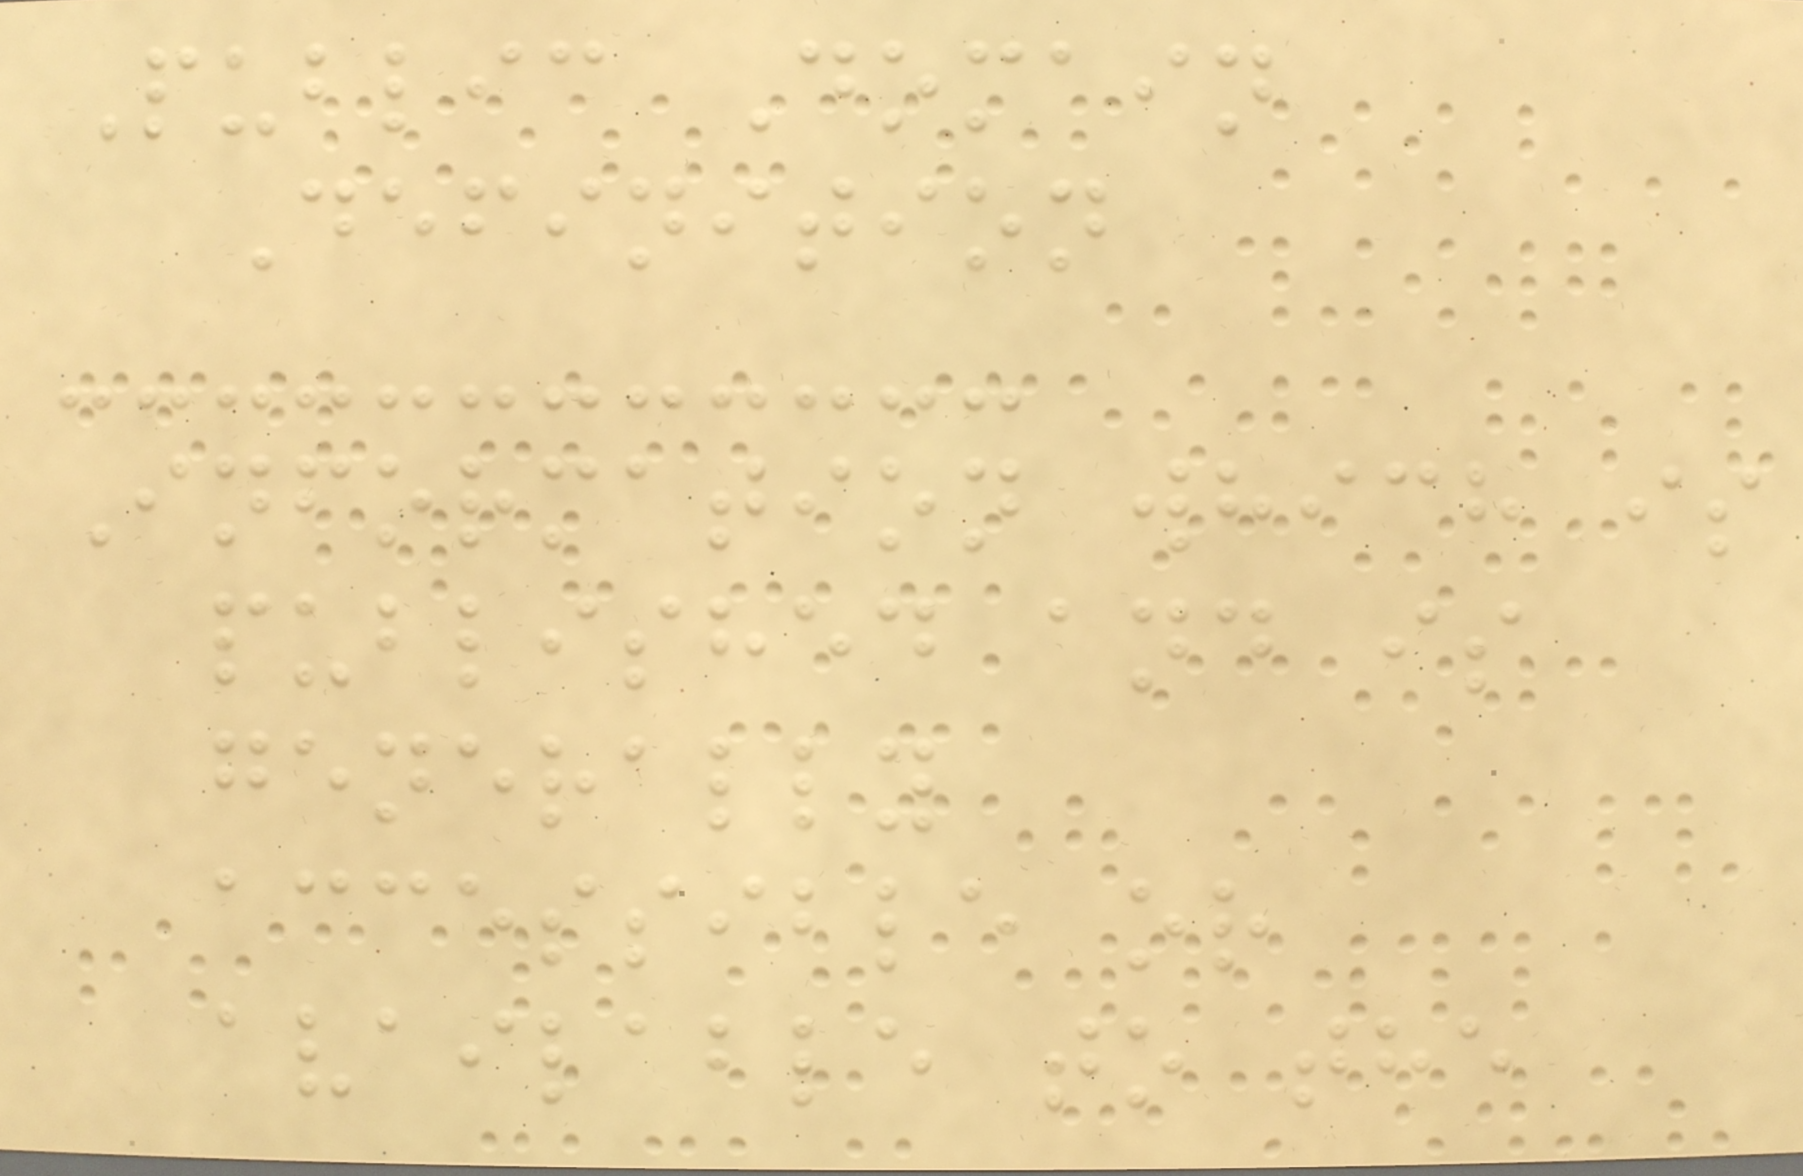Public Domain
Definition
Information which is
published and is
generally
accessible or
available to the
